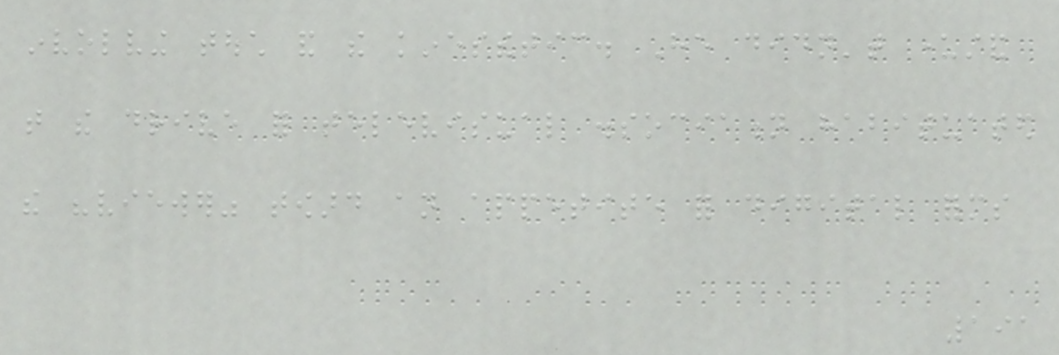involving touch and the kinesthetic. He didn't understand
that the drive for televisual dissociation habituated
the "viewer" toward an appetite for digital forms
191
